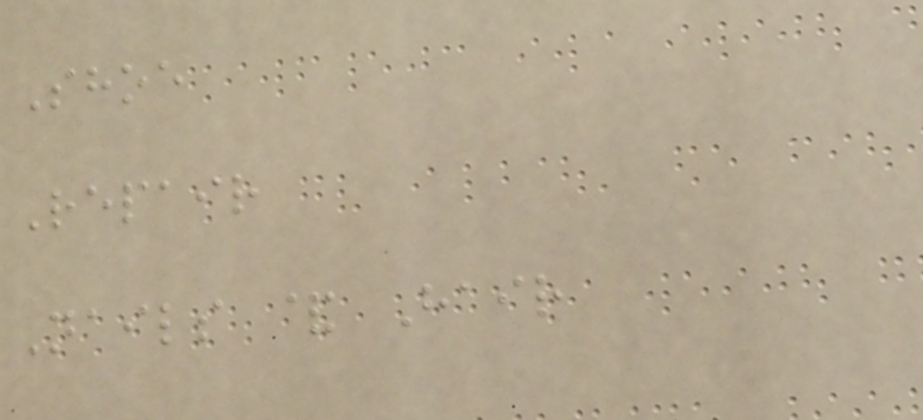Shoe
Repair
Nails & Hair
